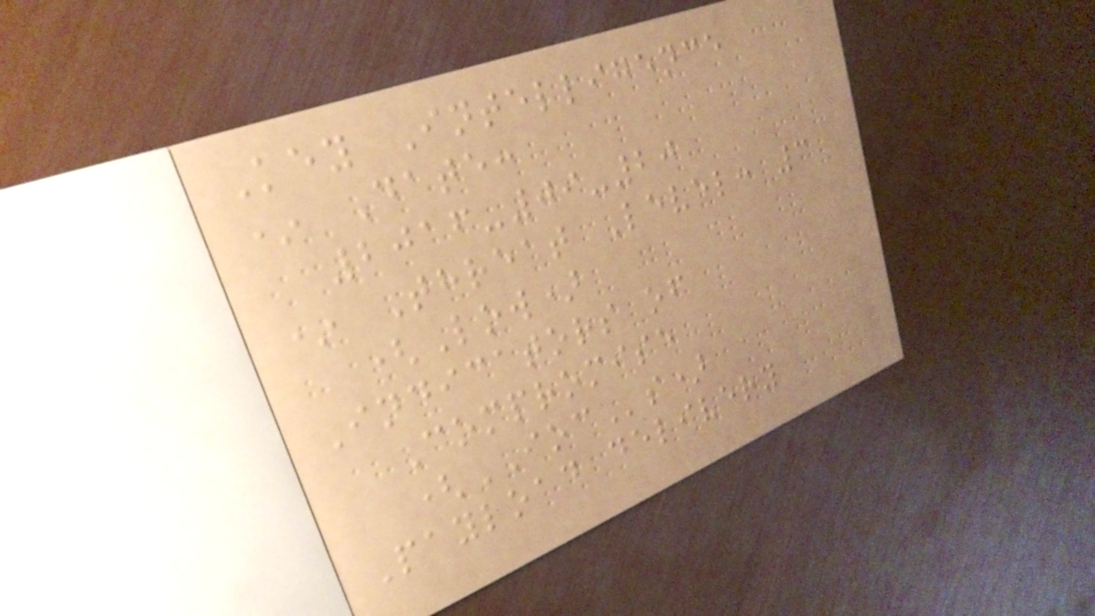Key Intelligence
* Date:
2016-09-20
* Threat Level: 3
(Low)
Indicators of
Compromise
(IOCs)
Payload delivery
